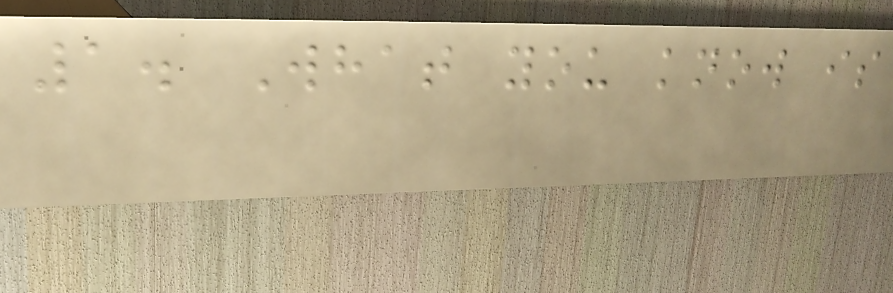1. What you know is
